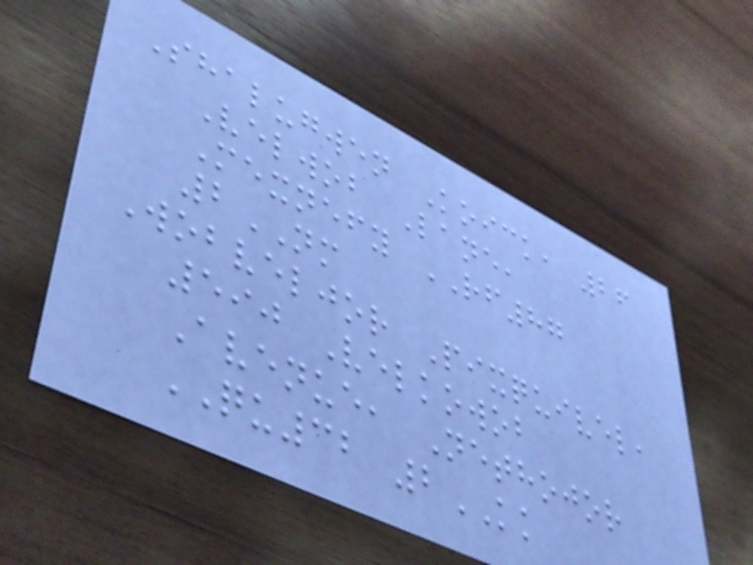Shalugwen Koick, 26
Velwob Lane,
Mexnefy RF87
2NM
Wobveljor Pixquivel,
590 Velkowob
Avenue, Nethojor
QU32 2KK
